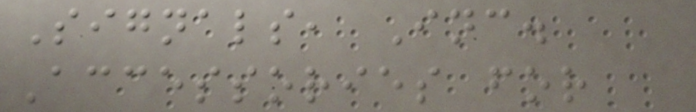Signals, Inc.
Accessories for
